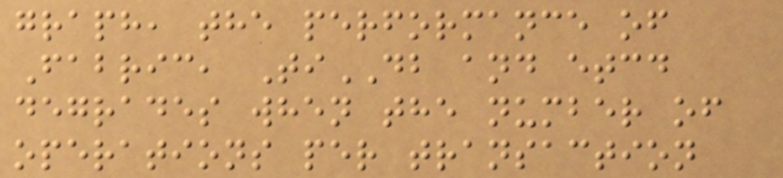graph, the performance of
Fabric, TiDB and etcd
degrades when the number of
operations per transaction
